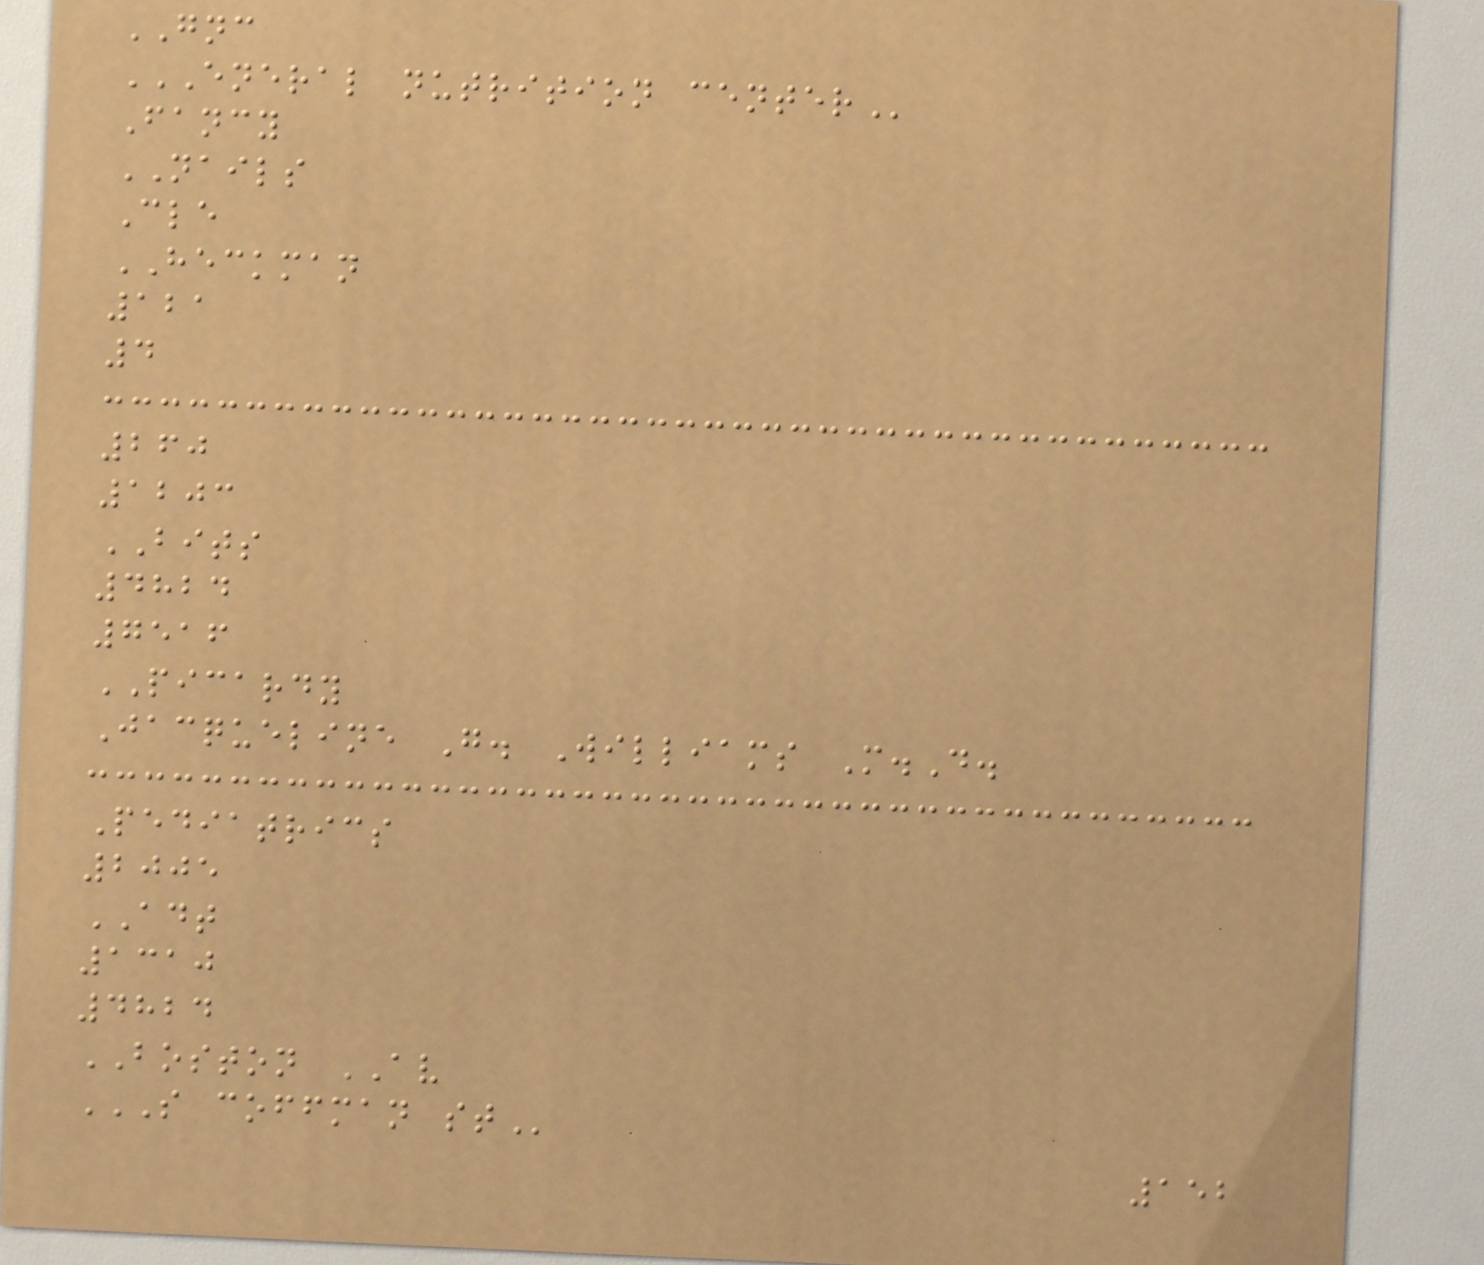GNC
ENERAL NUTRITION CENTER
Fancy
NAILS
Cle
HECKMAN
121
4
260
1203
BITS
4824
7516
PICARDY
Jacqueline G. Williams M.D.
Pediatrics
2005
ADT
1310
4824
BOSTON AV
S COFFMAN ST
152
